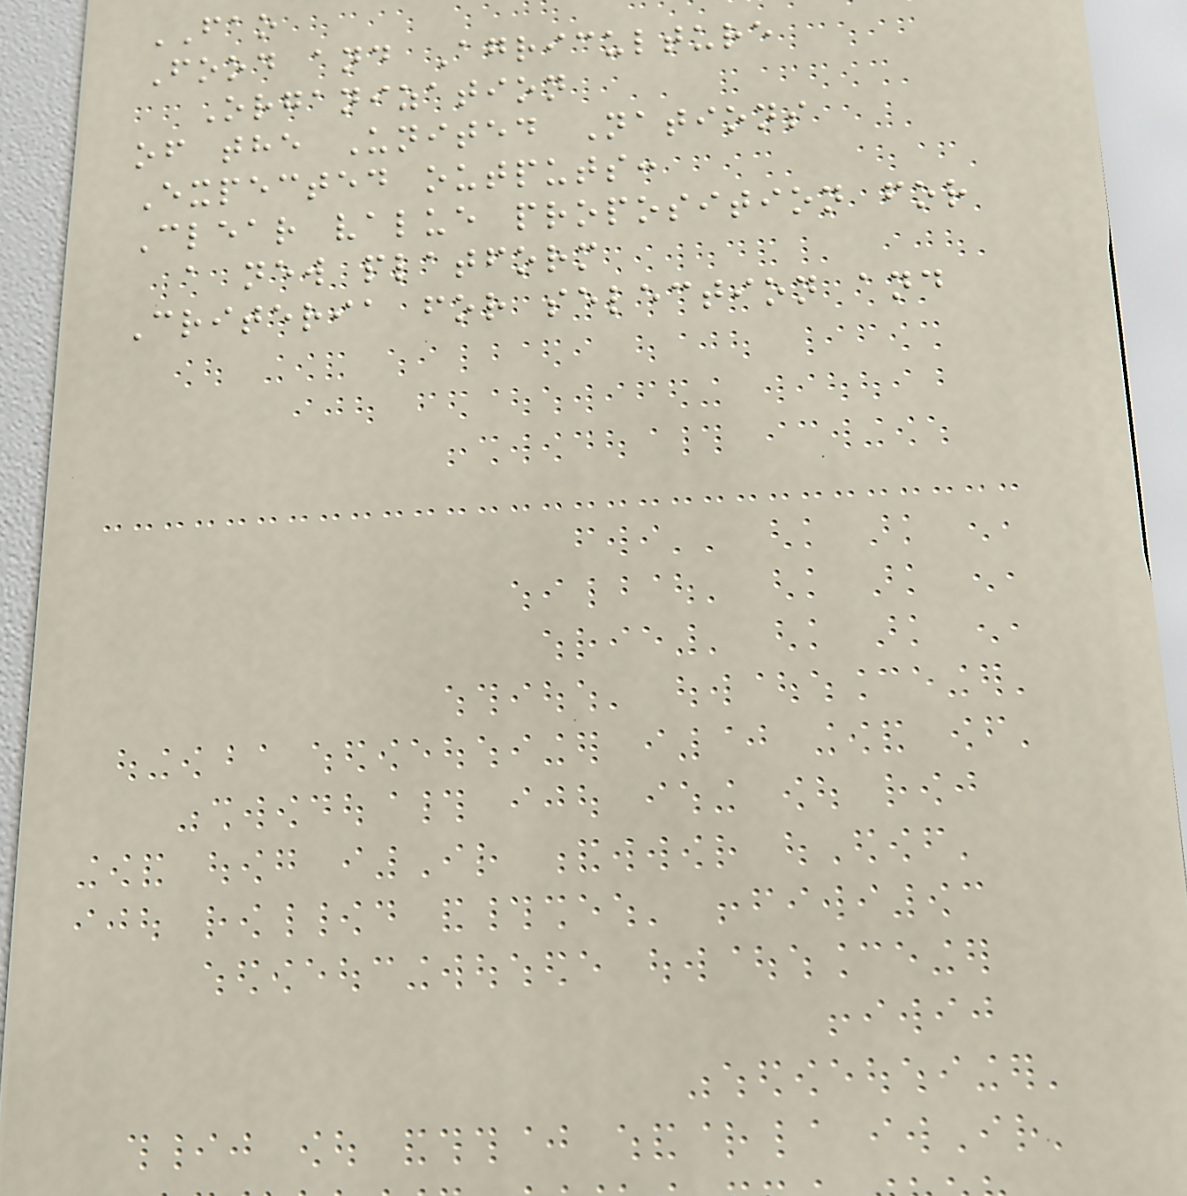FAO
Food and Agriculture
Organization
of the United Nations
Expected outputs:
Clear value proposition for
a new platform
Criteria for selection and
